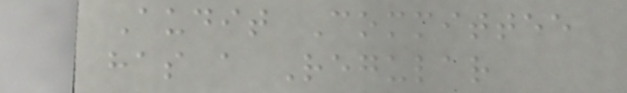Audit Committee
has a Regular
